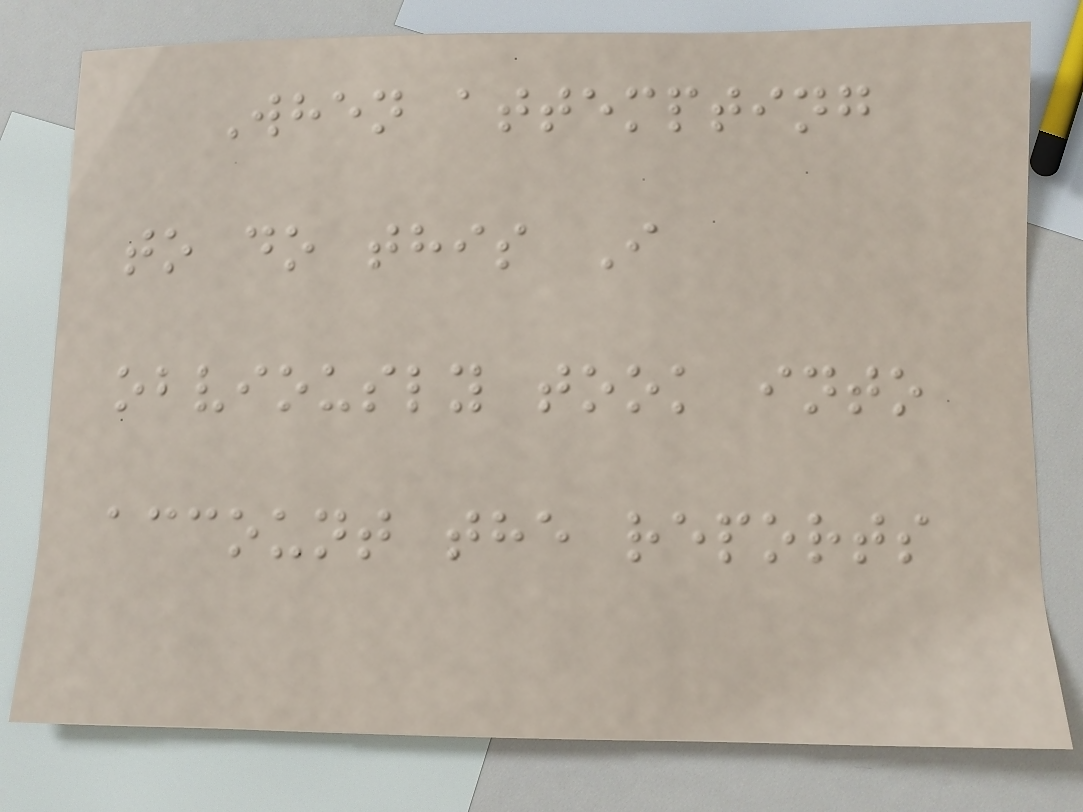When attempting
to do this I
obviously took into
account the reports
